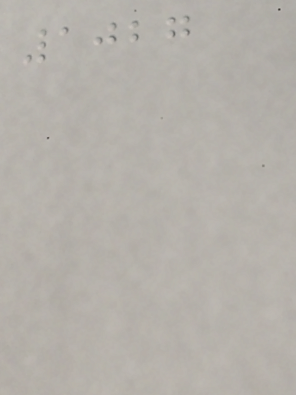1027
